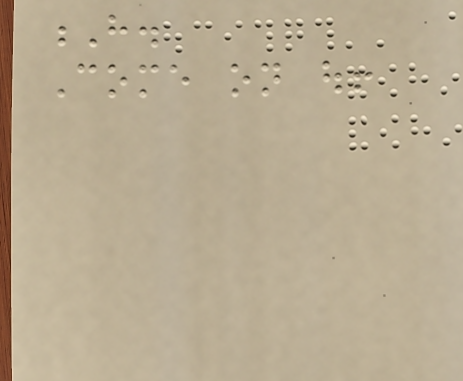H.
Come on out!
